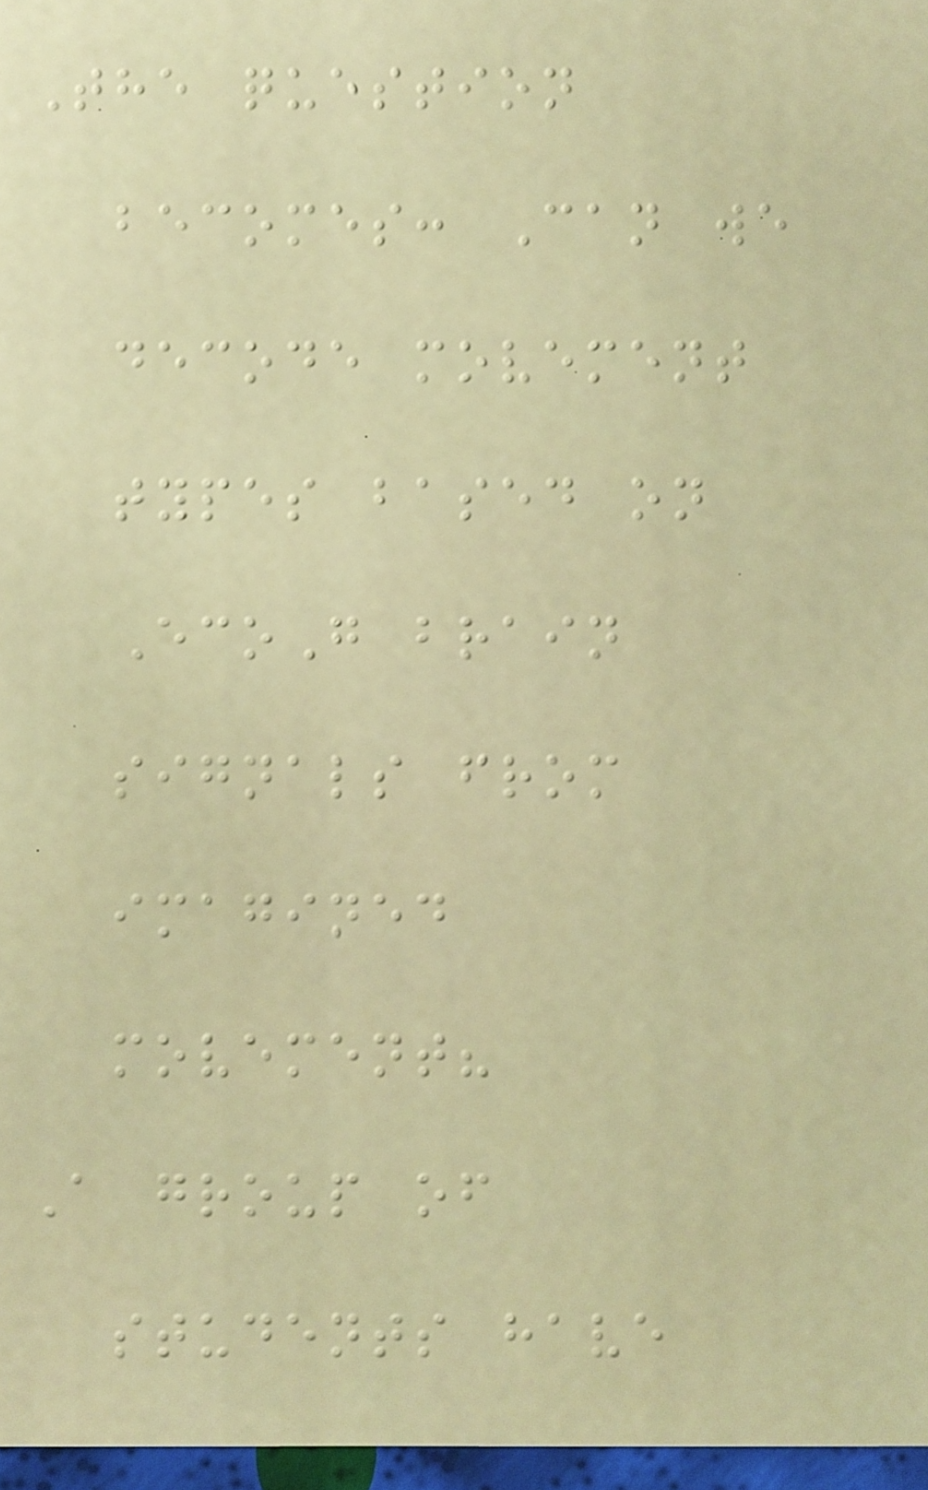The question
becomes: Can we
decode movement
types based on
EcoG brain
signals from
imagined
movement?
A group of
students have
